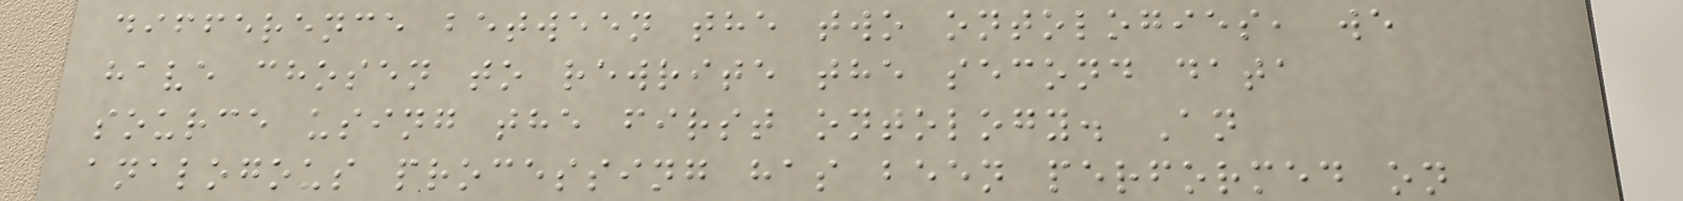difference between the two ontologies, we
have chosen to rewrite the second data
source using the first ontology. An
analogous processing has been performed on
